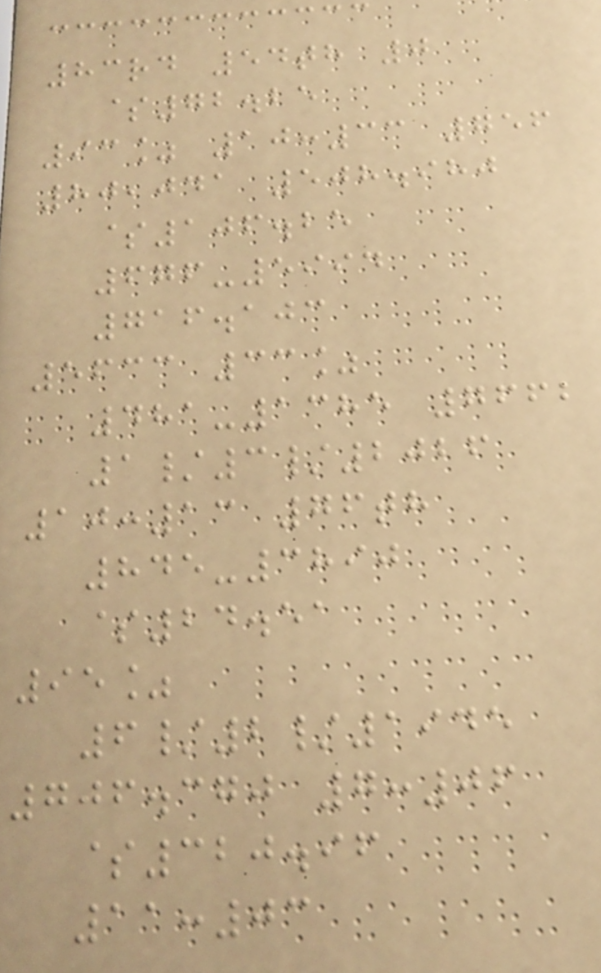83rd 54th 0
$72.25
93% 10:33 756
80,041 508.980
$106.25
676-5994
716.103
5633 33%
481-1385 7662
1/3/2026
10:13 76th
845-3890
$24.51
95%
6/2/1945
706.370 7:06
$320.96
11:03
